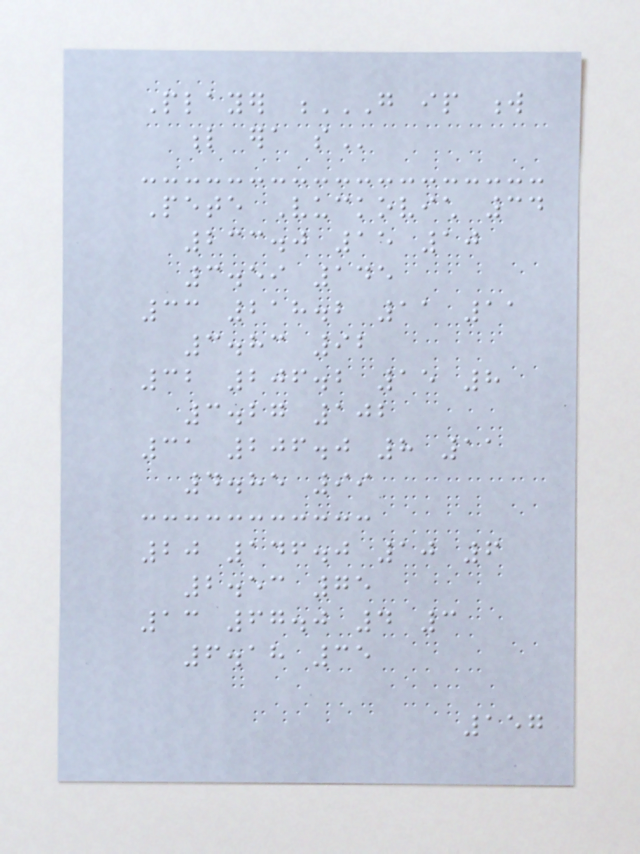Player G IP W
L ERA SO
Pete Vuckovich 34
233.0 15 10
3.59 145
33 218.2 11 11
3.83 92
32 206.2 15 8
3.27 102
31 206.0 8 11
4.85 99
20 146.0 10 6
2.53 75
13 67.0 4 3
6.18 35
157
